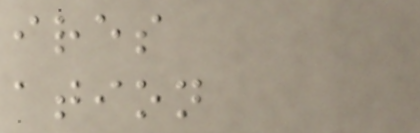ires
ation
